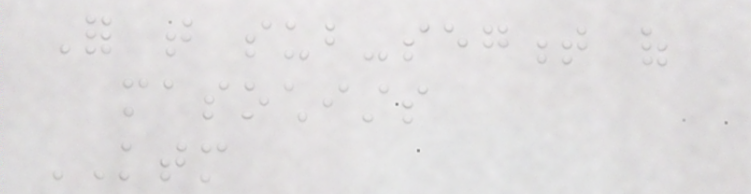For that sub-segment of
masochists
KTM
